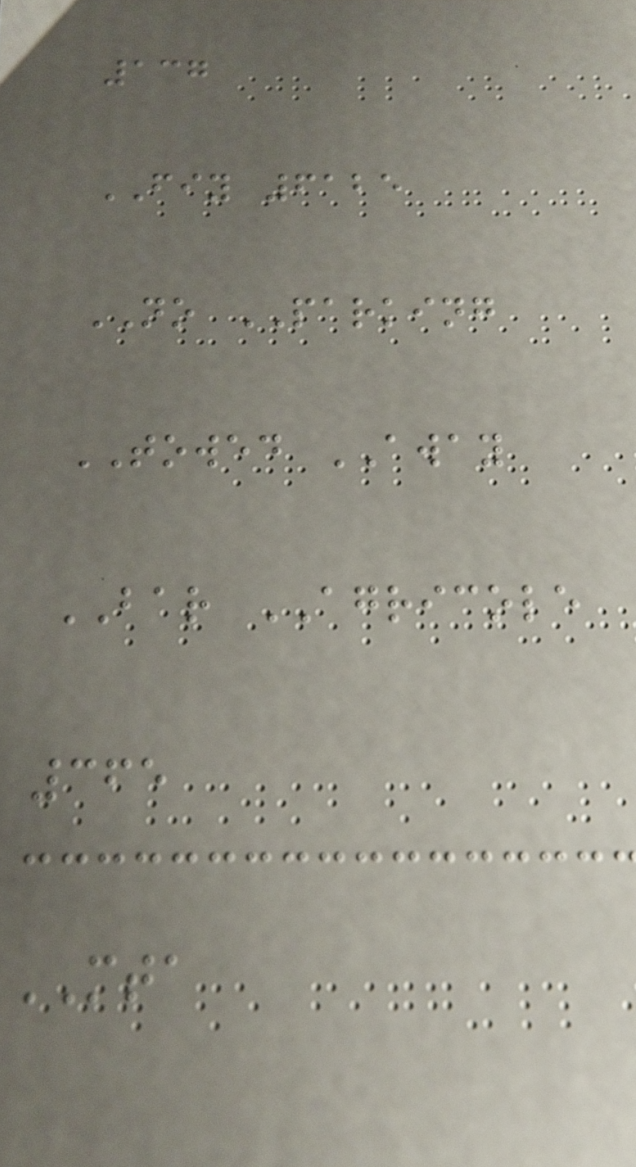137
FIY 6125
NO PARKING
TOWED AWAY
BAR AGRICOLE
365
MTA
